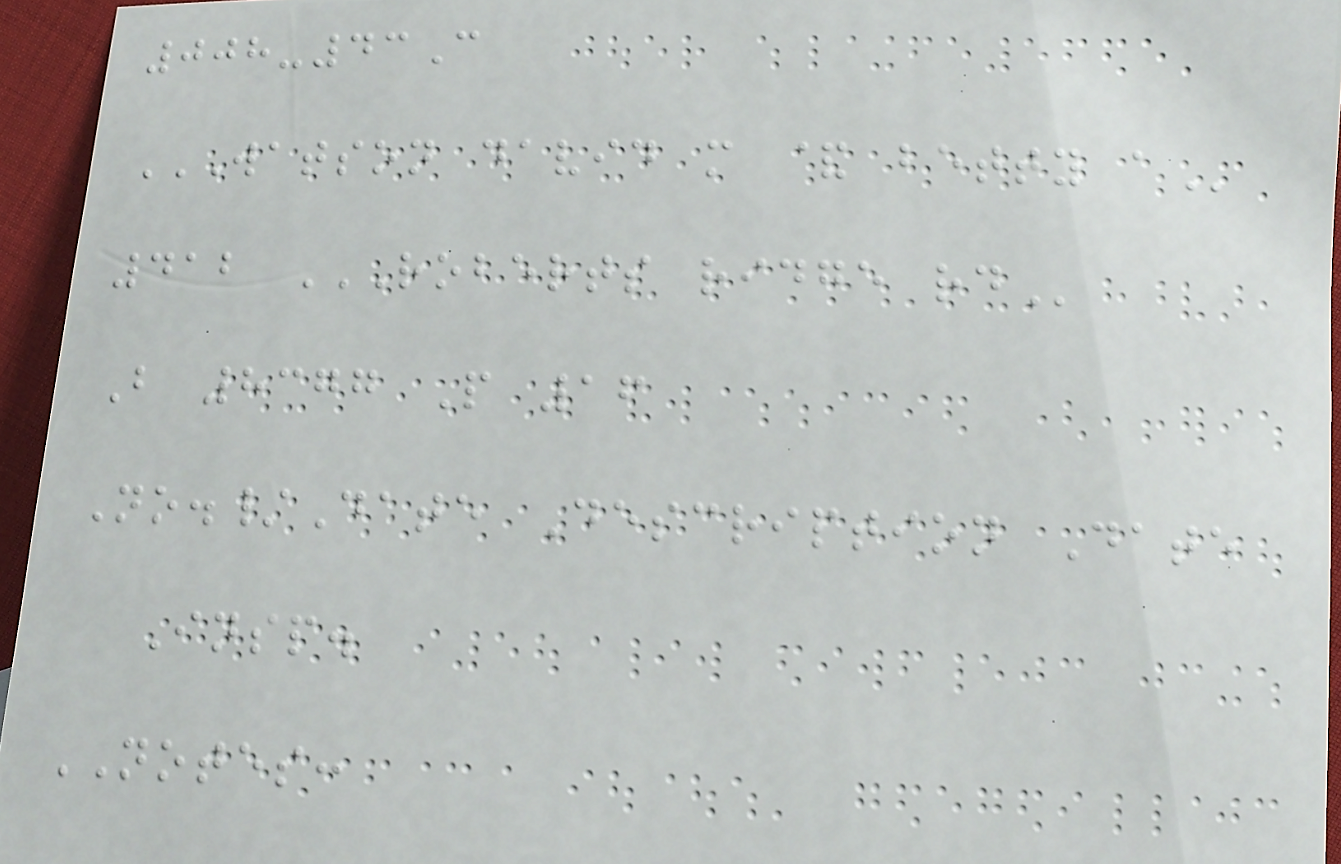008-43C
WATSON DAVID M & BETTY A
412 ROBERTS RIDGE RD
B 8377 P 16
No./Date Description Date
Insp.
NOTES:
